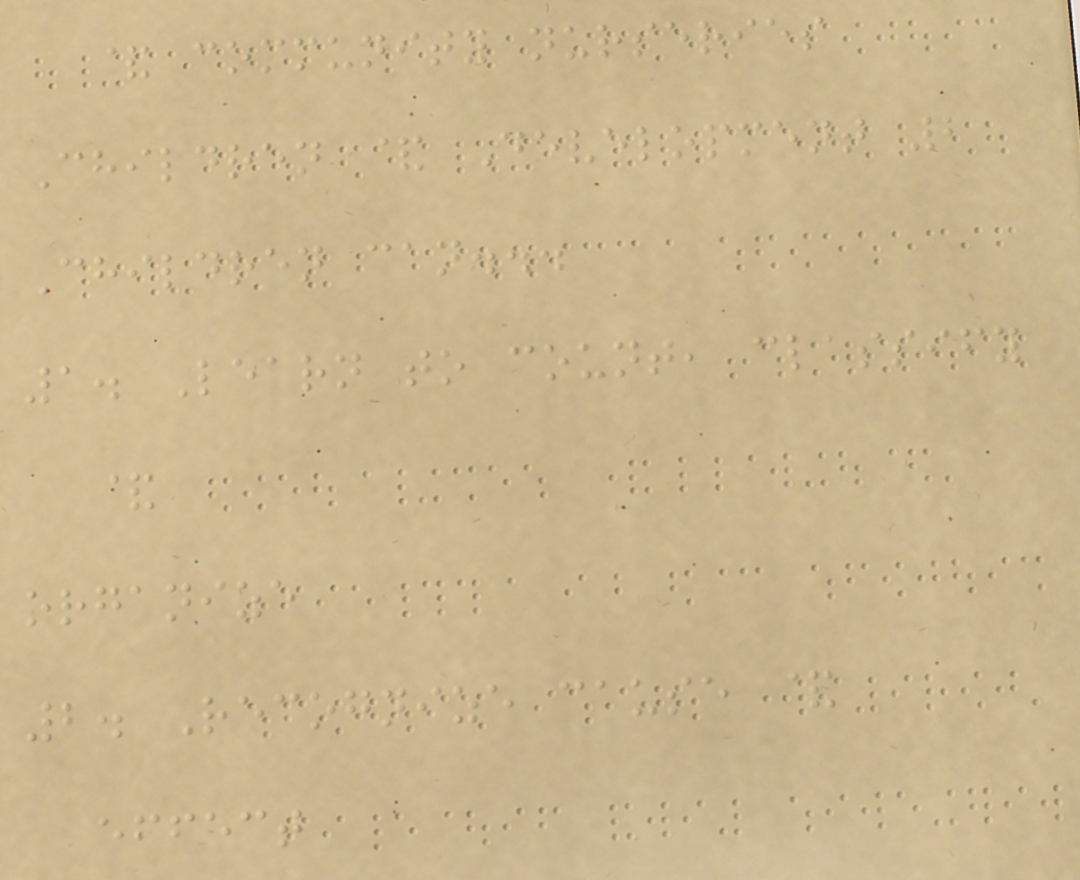& community nurseries
Children & Development 2
Children can...
1. Learn to count, classify
&
organize
2. Recognize cause &
effect
